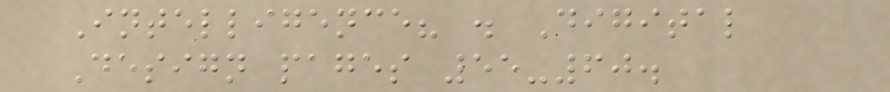Intelligence? . Digital
Design pages 55-60.
